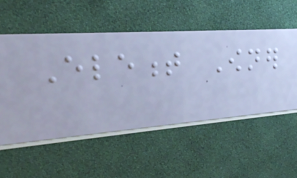Element Owner
